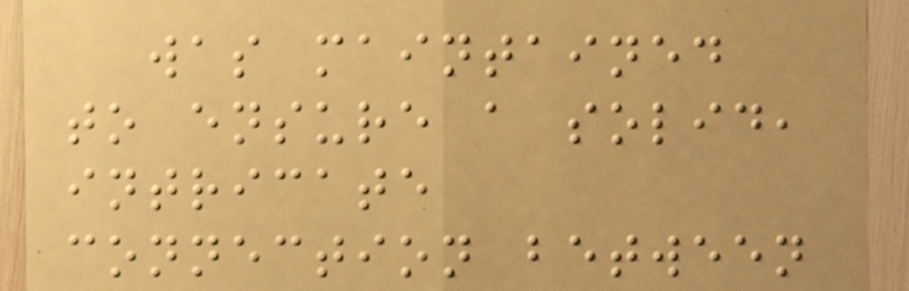was maintained
to ensure a solid,
intricate
connection between
